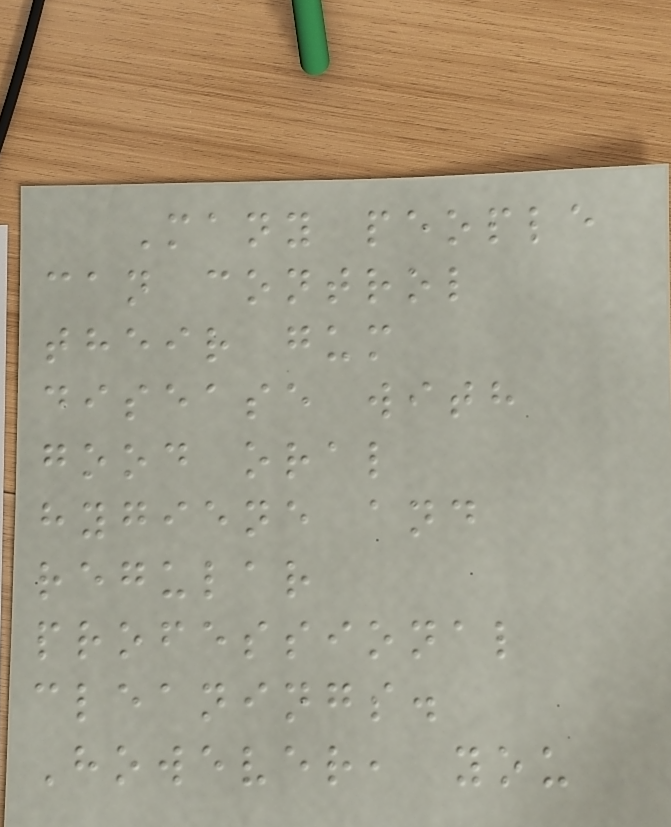Many people
can control
their gum
disease with
good oral
hygiene and
regular
professional
cleanings.
However, you
